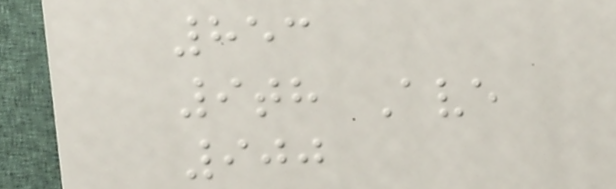853
9th Ave
900
